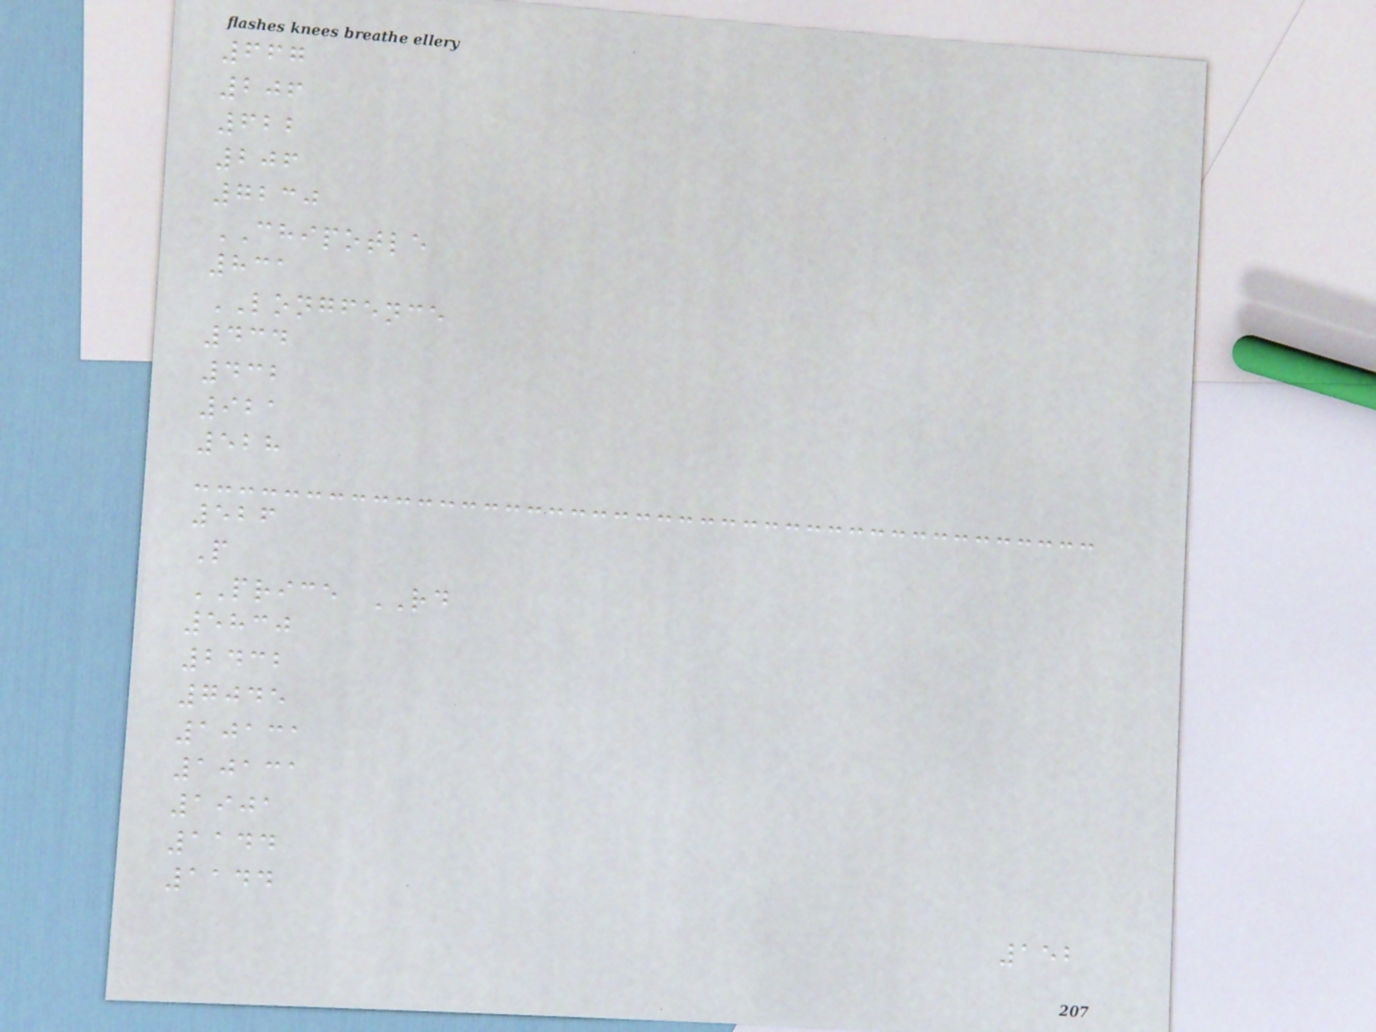667
206
622
206
7230
CHIPOTLE
831
LONGFENCE
434
432
921
528
526
P
PRICE RD
5830
2432
7045
10131
10131
1901
1144
1144
152
